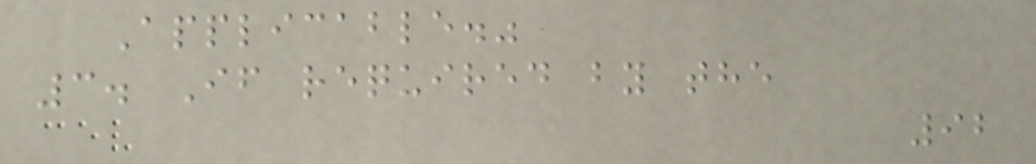Applicable."
3. If required by the
92
